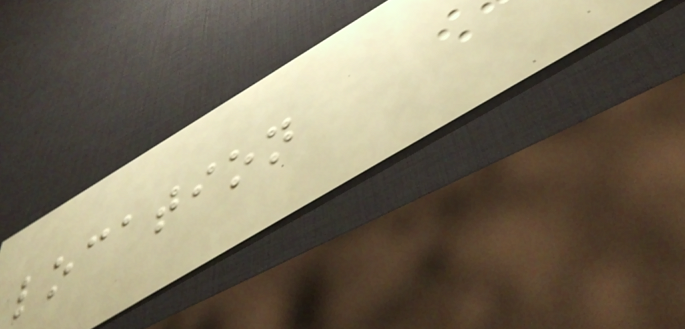location
